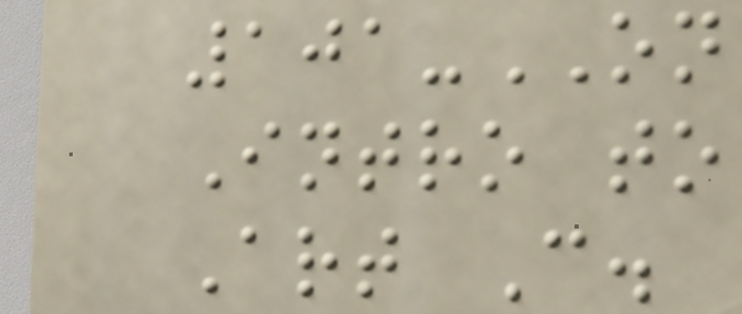101-ON
Intro to
Art C.
